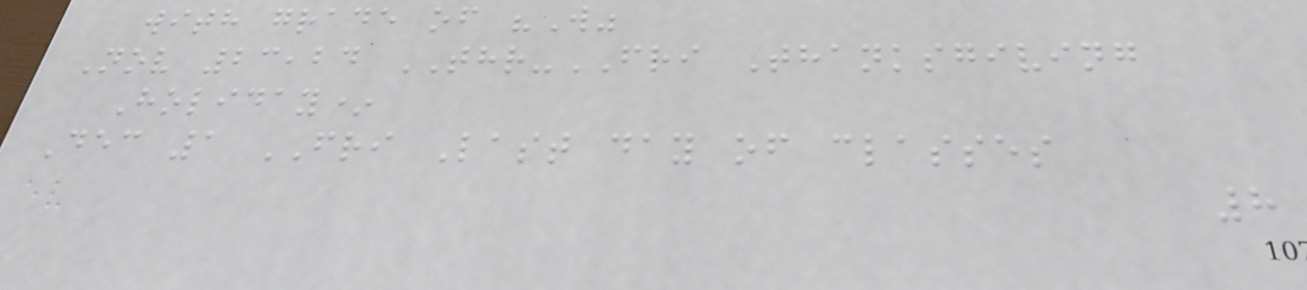with grade of "W"
Nov 23,24 THR-FRI Thanksgiving
Holiday*
Dec 1 FRI Last day of classes
8
